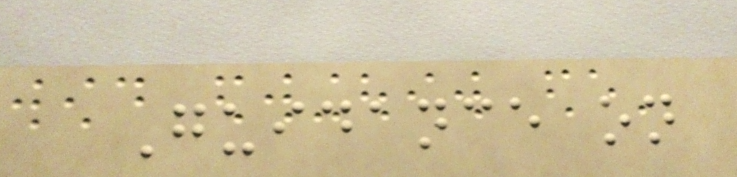Guidance on
